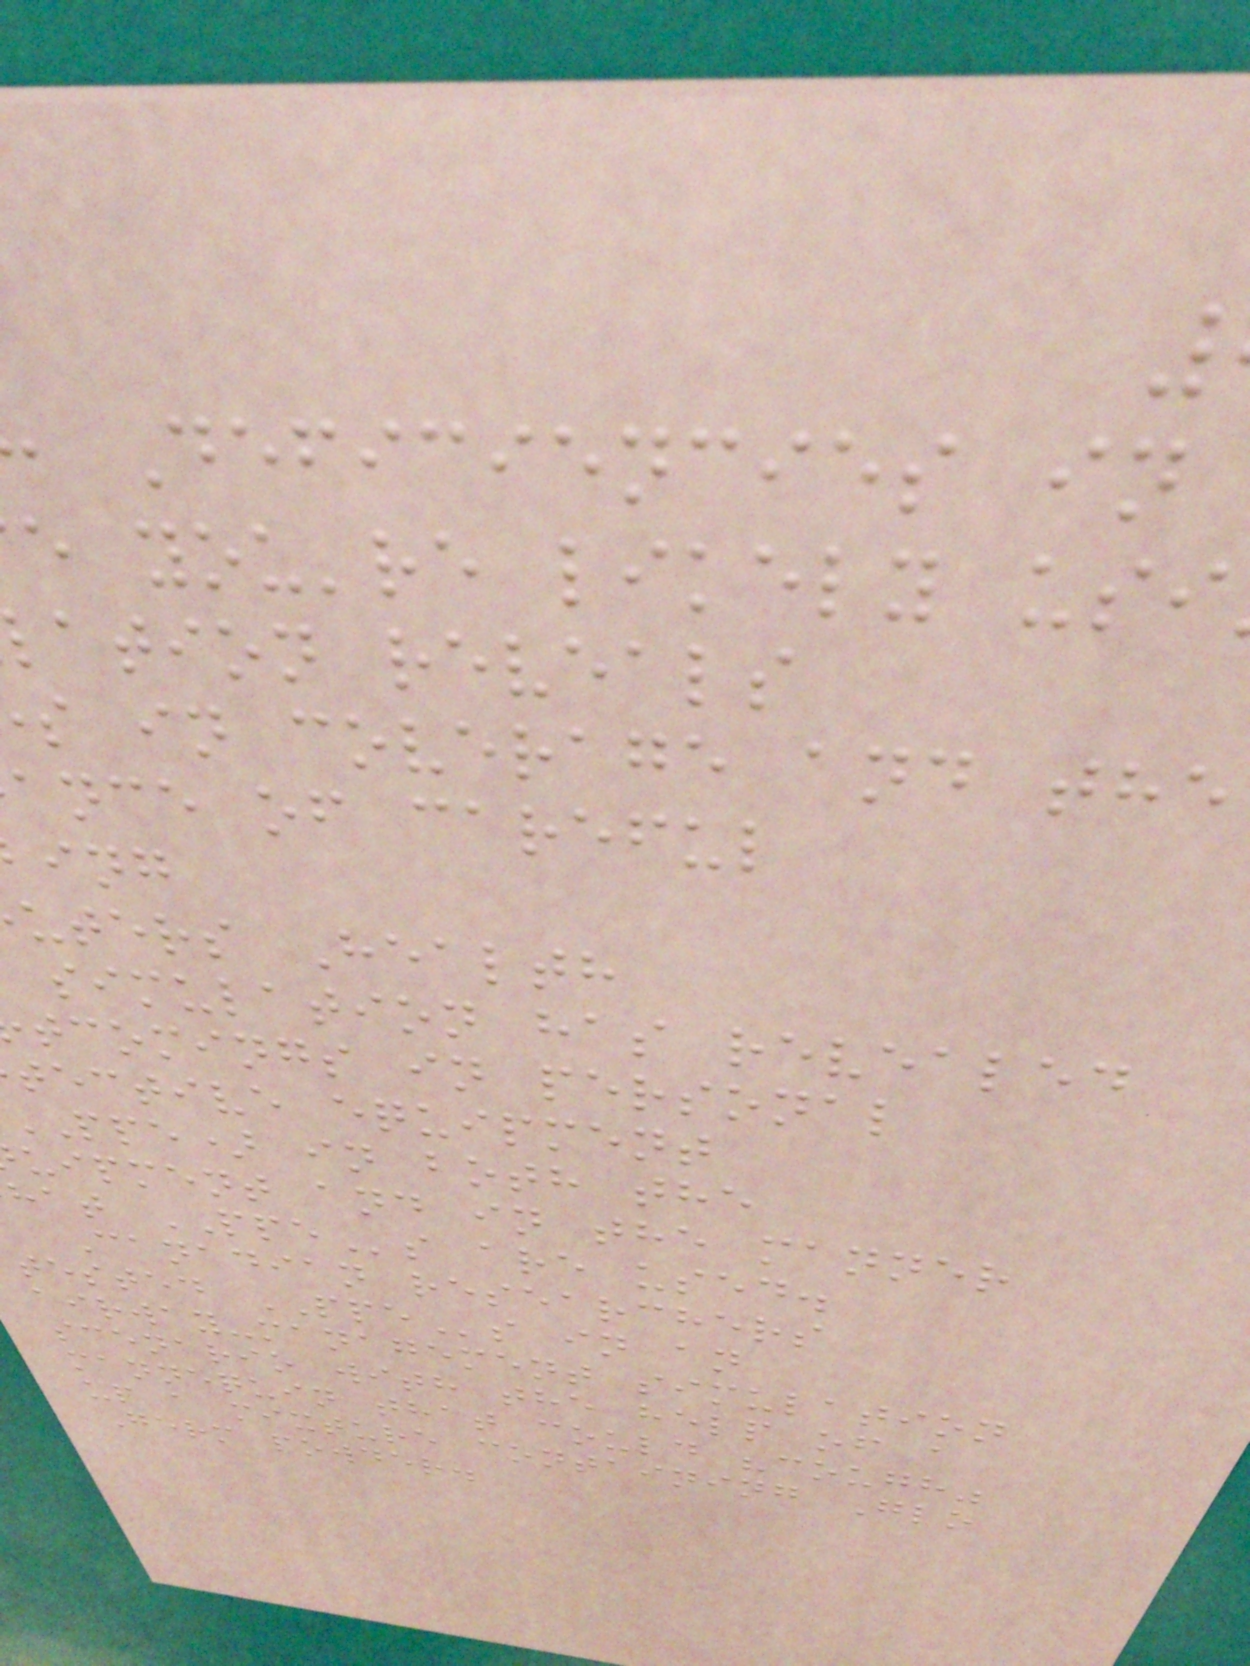Deficiencies in
e you're likely usi
ation reveals
s in coverage and the
ance of careful
uters Health
simulation has revealed
tcomings in personal
tective equipment
ppe) in both the
uipment and in the manner
hat PPEs are used.
Canadian researchers
tested PPEs in an
airway-management simulation
scenario with the help of a
mannequin that could "cough"
up a mixture containing Glo
Germ powder.
